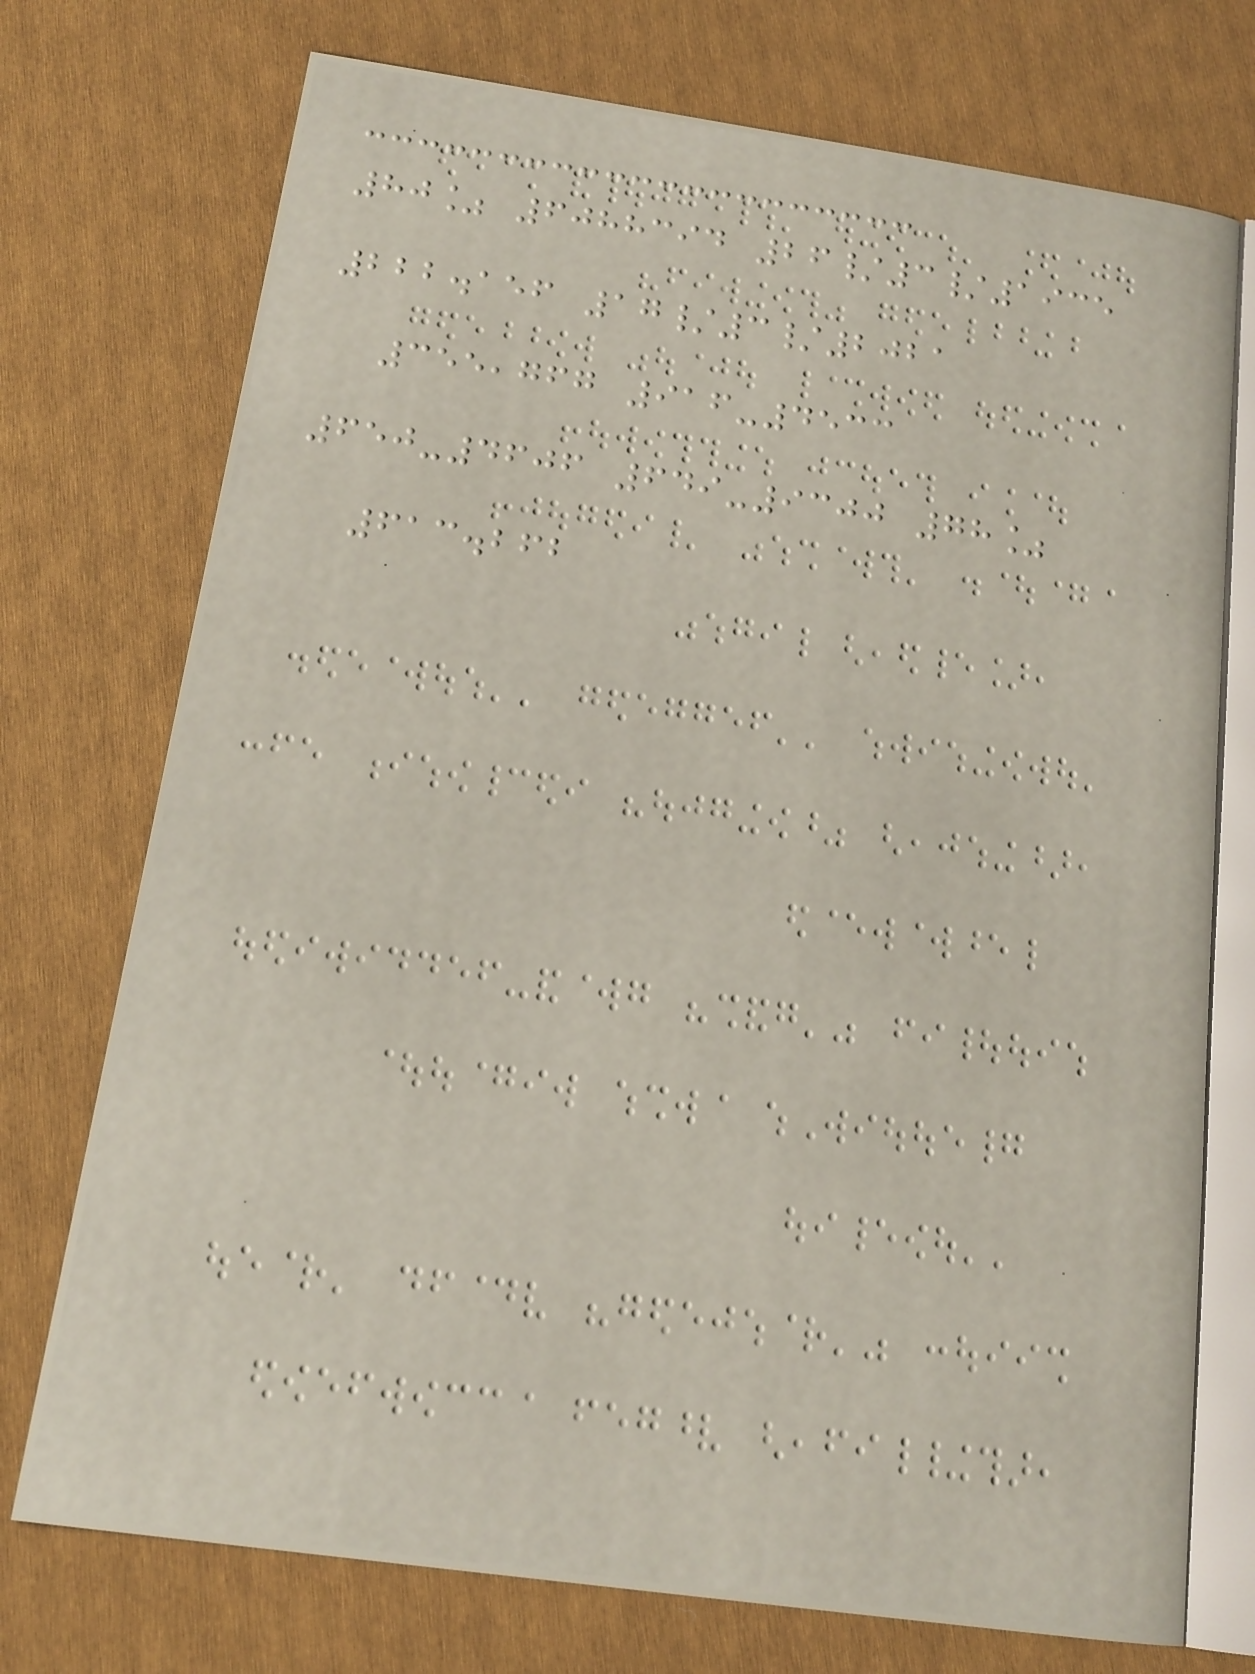80% 6088394 26/3/1935
222.156 17/3/2021
355,767 916-4533
650-4606 649-9300 78%
613.262
